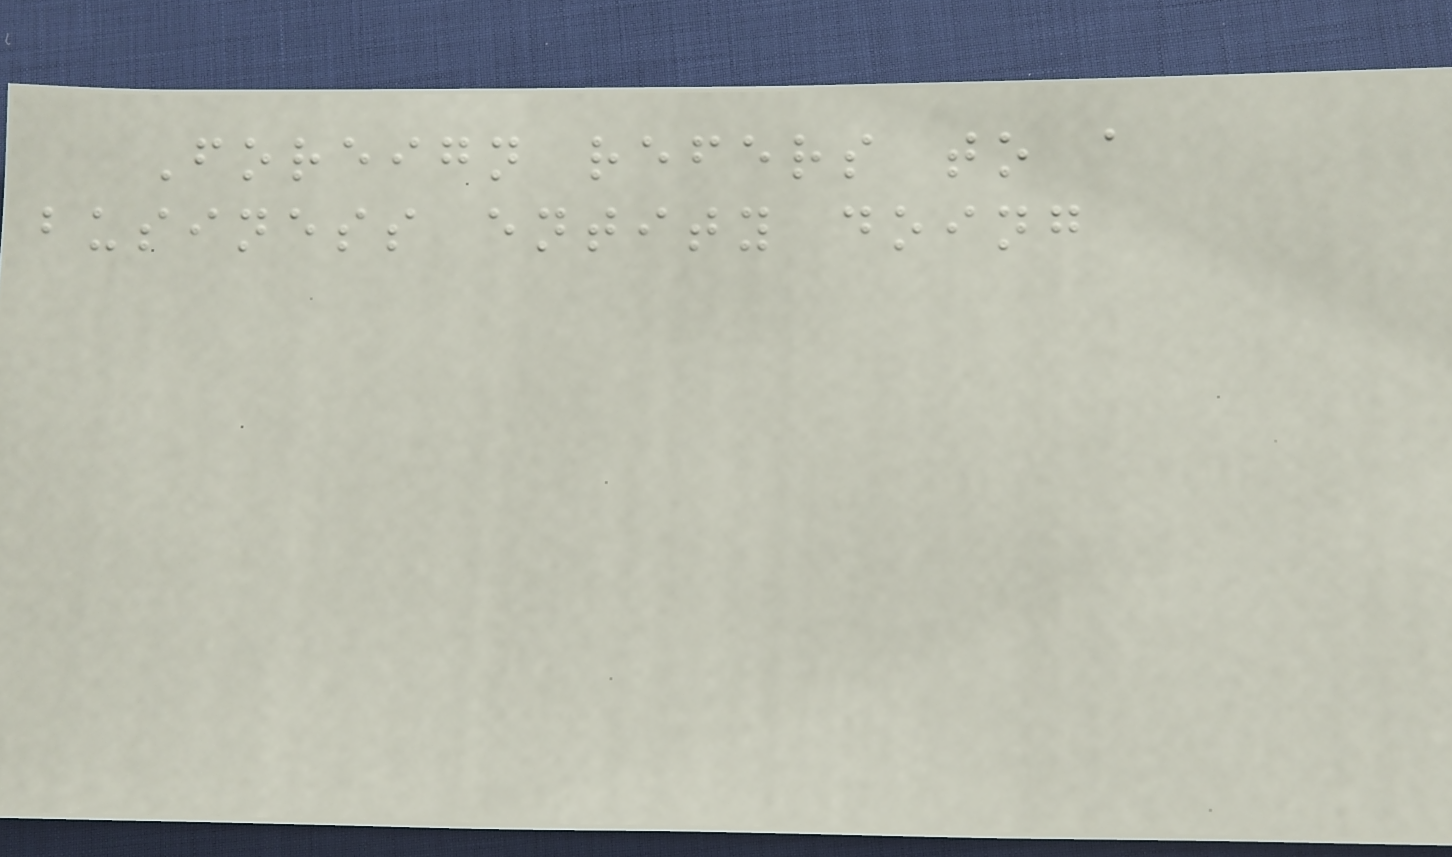Foreign refers to a
business entity doing
